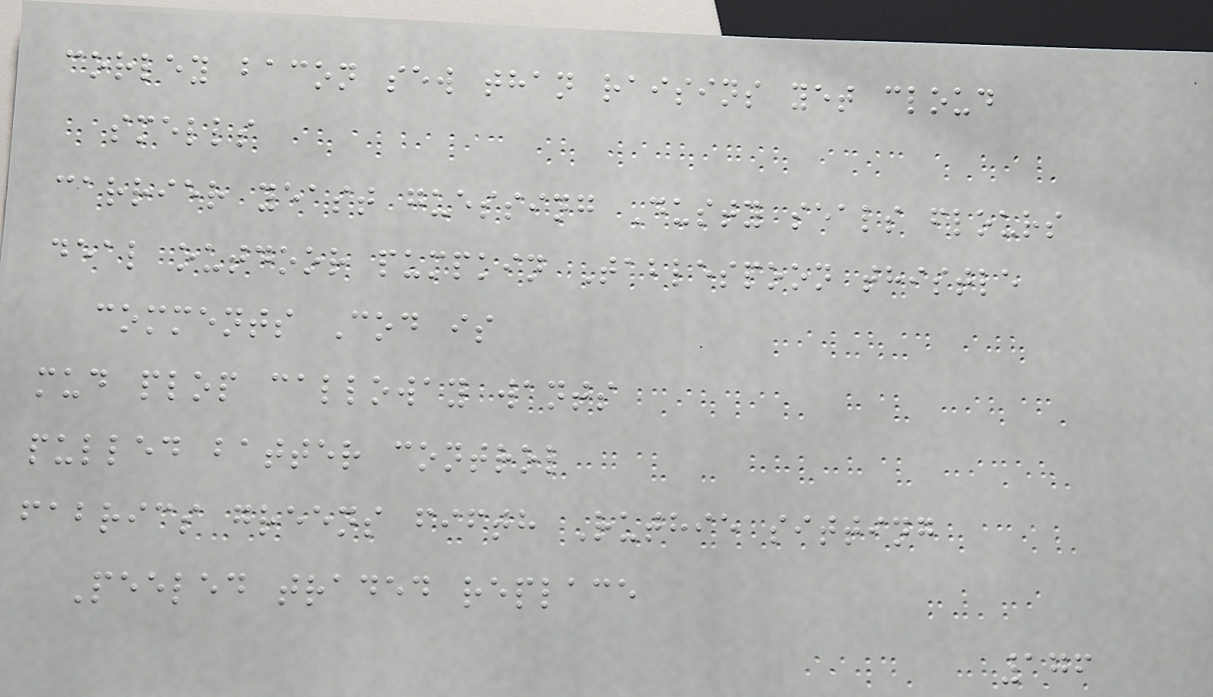corley bacon sew than raisins yet cloud
smells
carrier yeast guessing Dusty seals flours
deal outdoor pumpkin Tablespoon thistle
comments Cod is
mud plop calloway wants
pulled batter control
fabrics greens fifth Ruthie sitting
Peeled traded replace
176
